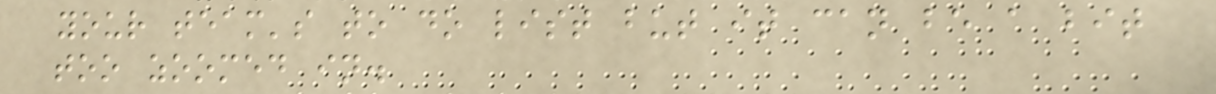your team's to do list but it can be a bit
too zoomed in.
